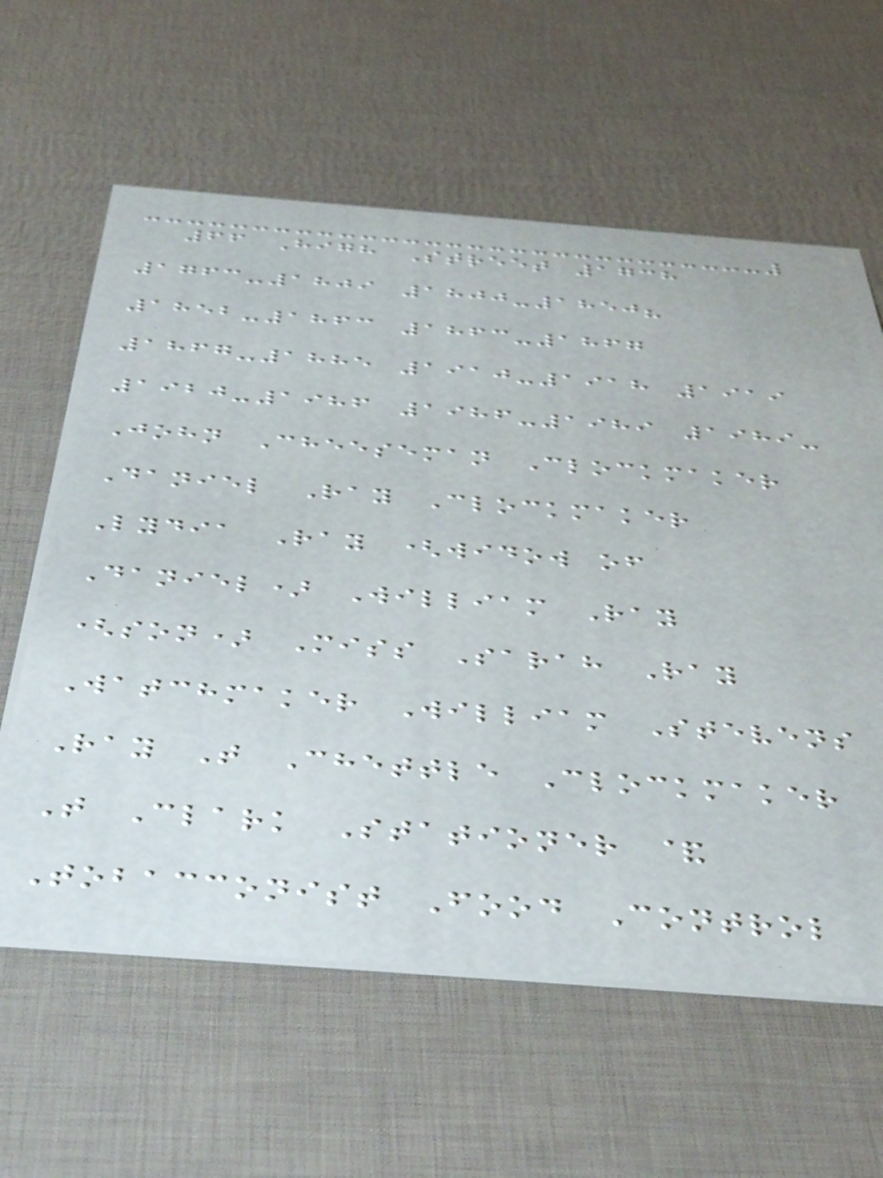66 High Street 1738
1763-1809 1800-1850?
1852-1863 1863-1867
1867-1885 1910-1918 1919
1920-1986 1986-1989 1989-
John Cheeseman Clockmaker
Daniel Ray Clockmaker
Lydia Ray (widow of
Daniel) William Ray
(son) Miss Sarah Ray
Watchmaker William Stevens
Ray T Chettle Clockmaker
T Clark Stationer &
Tobacconist Food Control
